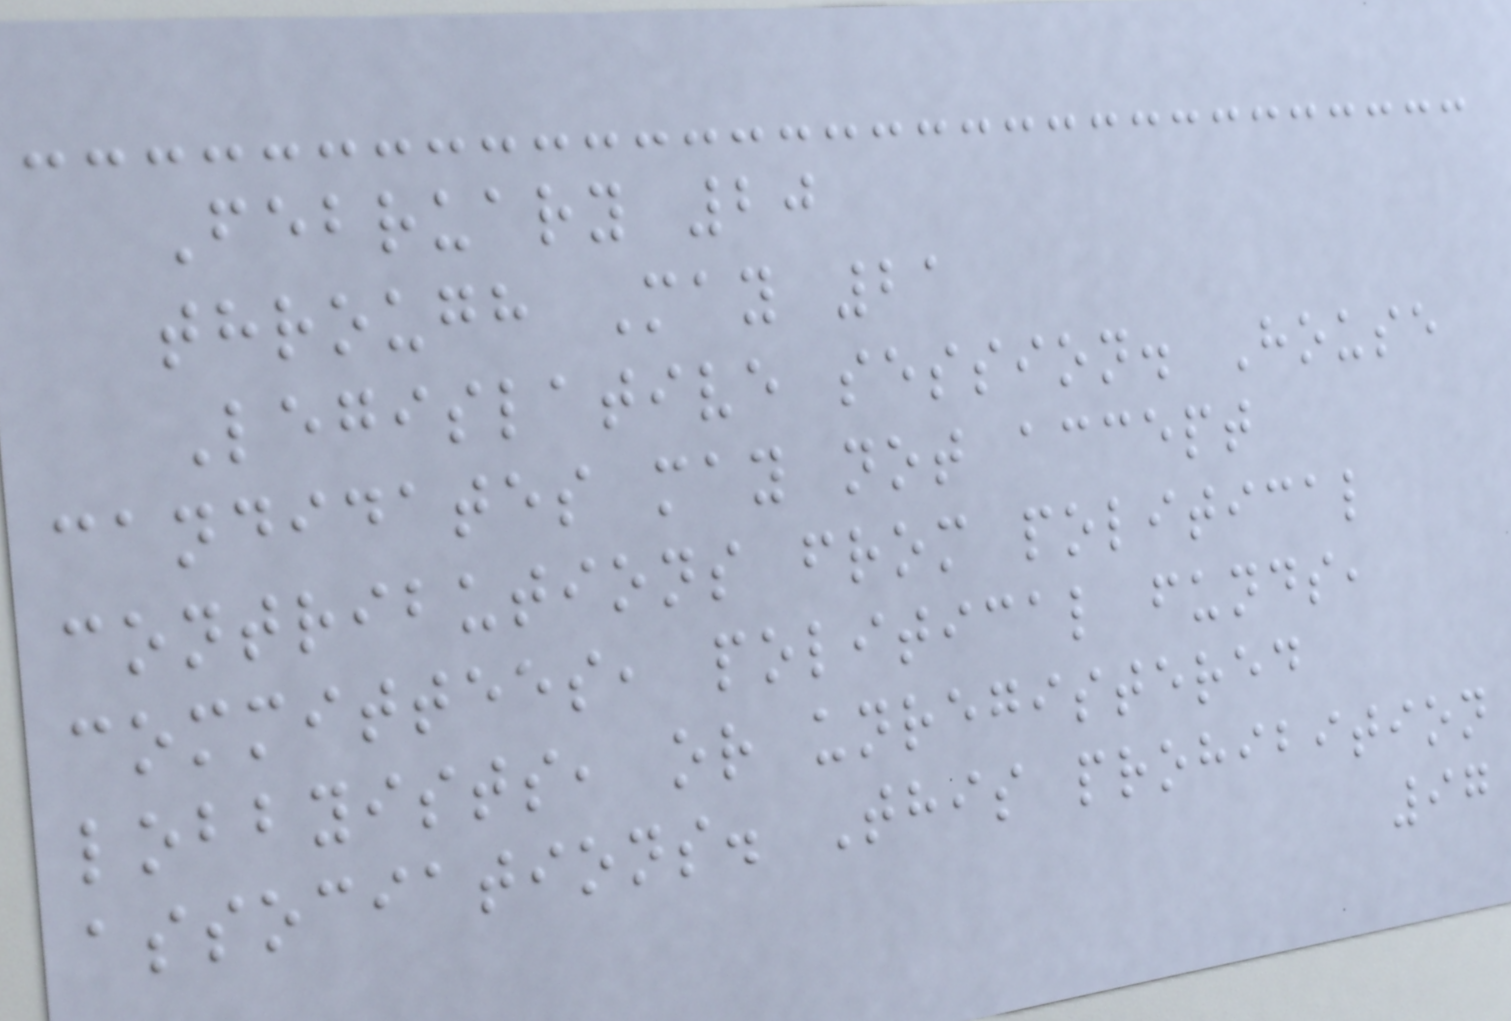February 20
through May 21
Legislative session. House
candidates may not accept
contributions from political
committees, political funds,
lobbyists, or unregistered
associations. This prohibition
97
